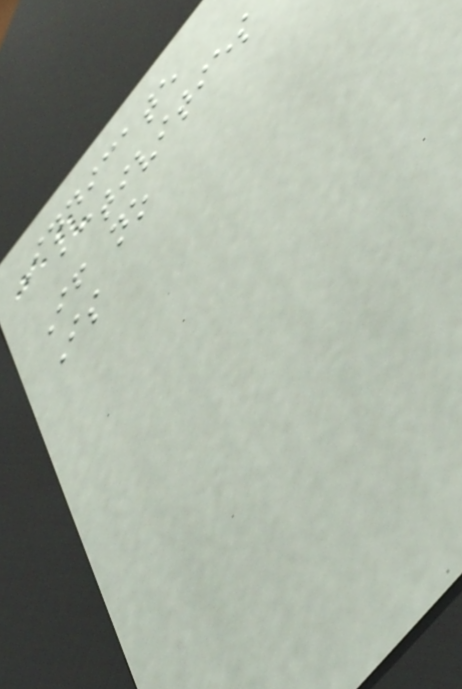Indicate
activities
If no
Is
